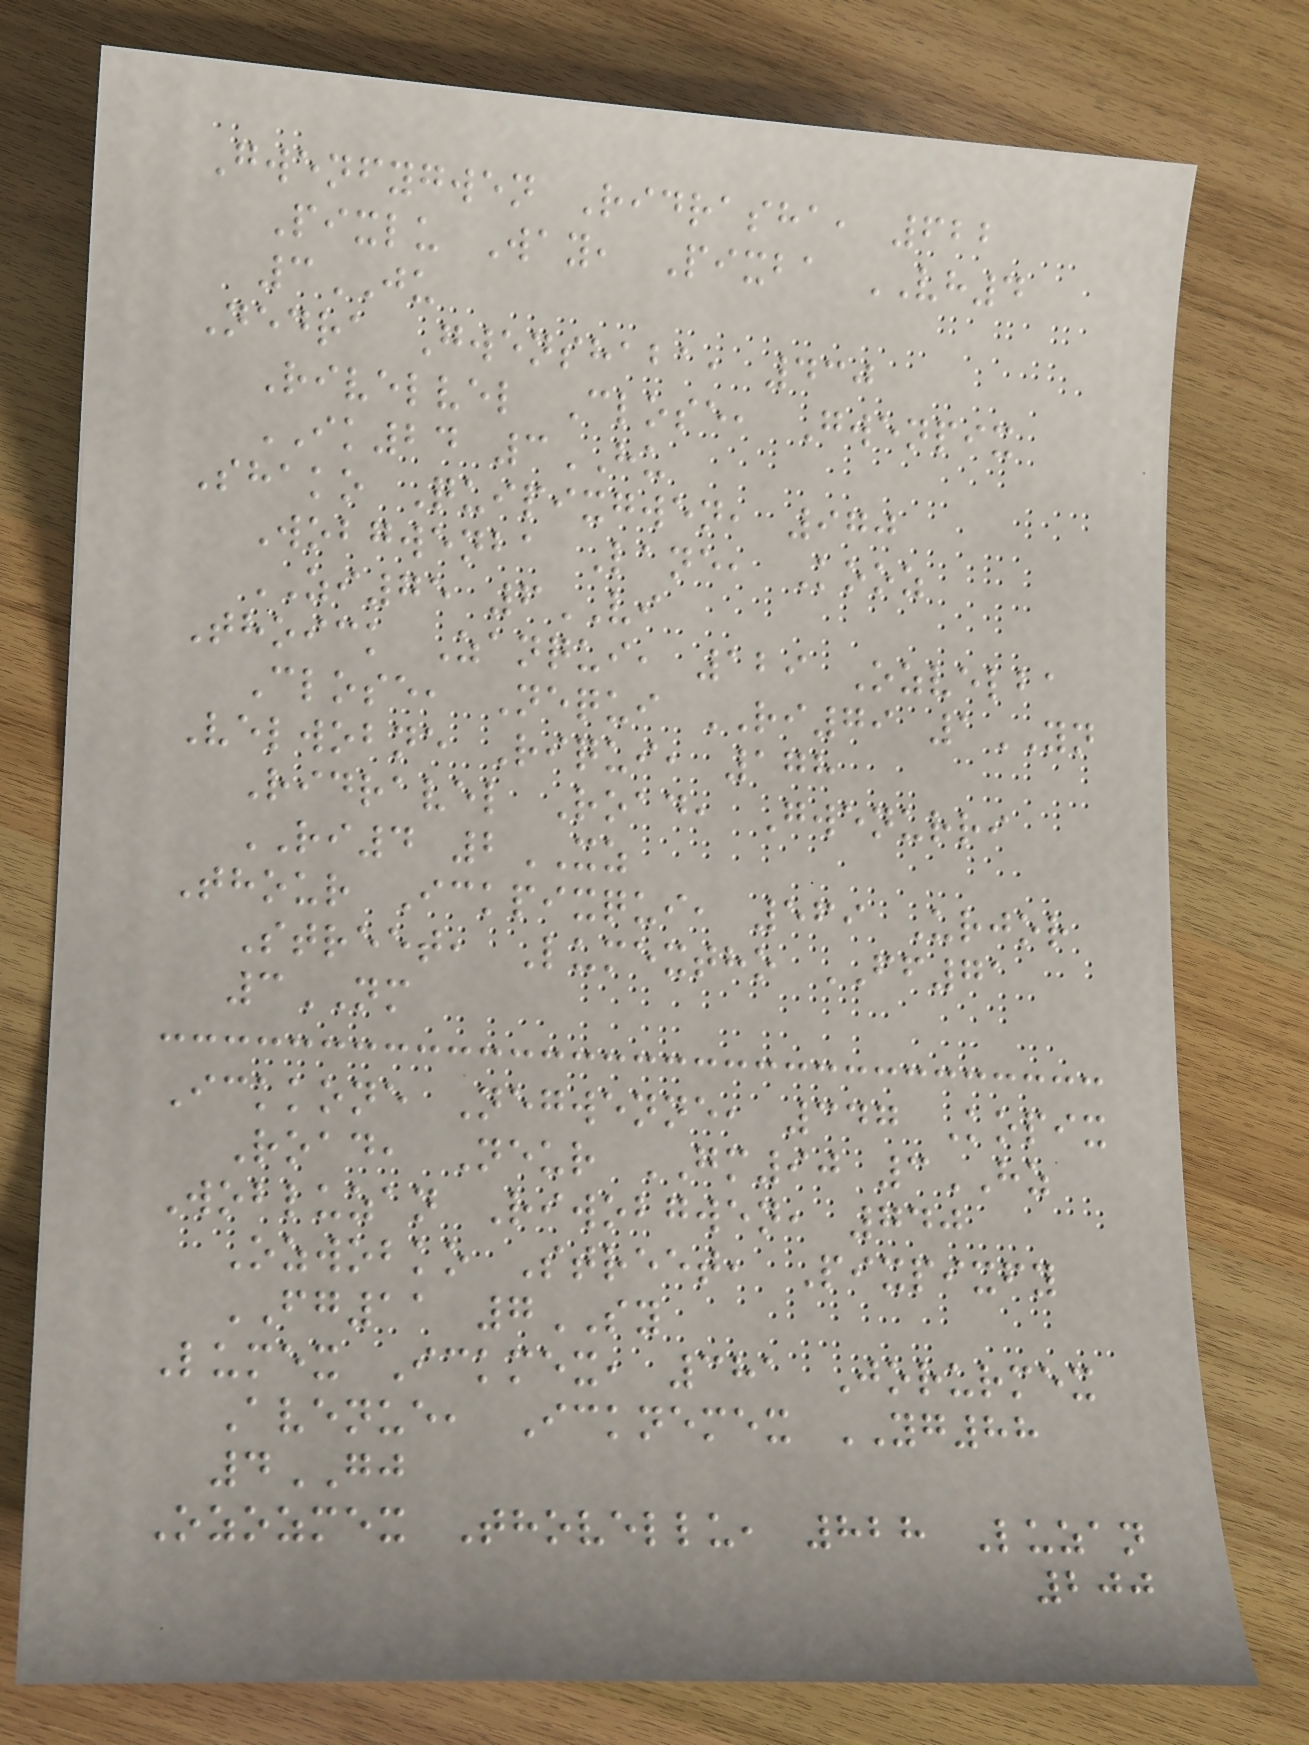Gwenfygwen Ridrasha, 622
Pixlu Way, Pixba VH4
3JU
Nedra Gwenshaba, 430
Rivelvel Close, Gwenpix
IK24 3HU
Shako Quipixgwen, 970
Wobgwenba Lane, Kooz
ZI75 6VI
Thoick Zanqui, 129 Ozvelba
Close, Nequi RI79 1YN
Velwobne Riqui, 178
Ridravel Road, Gwenurri
RI4 2XZ
Thour Ickpixqui, 569 Urjor
Street, Lumextho FF71
3NM
Ickkone Negwenne, 347 Kopix
Road, Neur GM90 3HZ
Wobluzan Riwobgwen, 740
Ozwobko Street, Pixpixfy
FG11 7SY
Lumex Ickmex, 381 Jorurmex
Avenue, Icknemex YG88
4GJ
Ozozmex Thovellu, 828 Luzan
200
